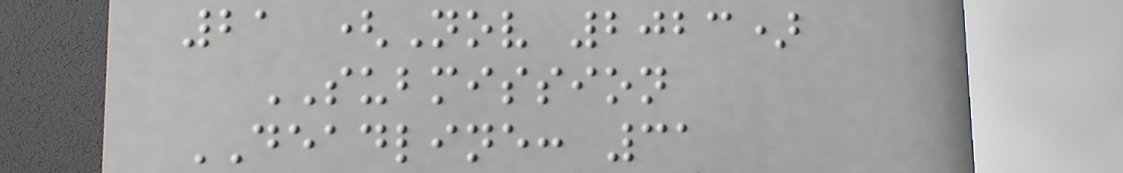21 (Nov 2023)
SUBMISSION
DEADLINE: 31
